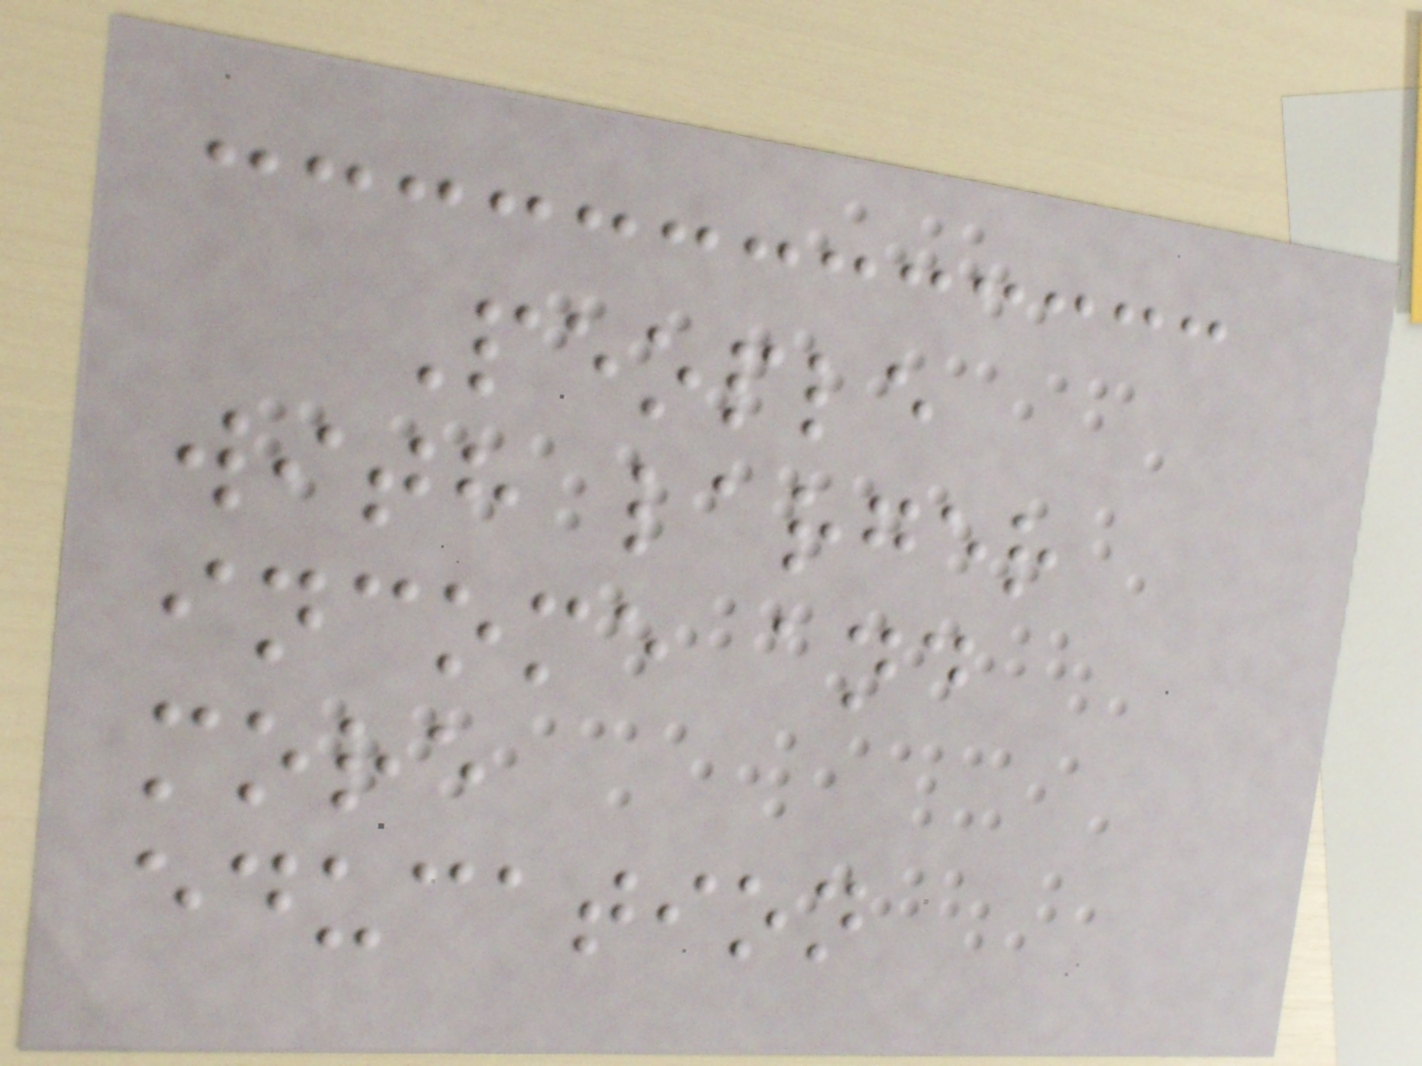People
with larger
income and
more
education
